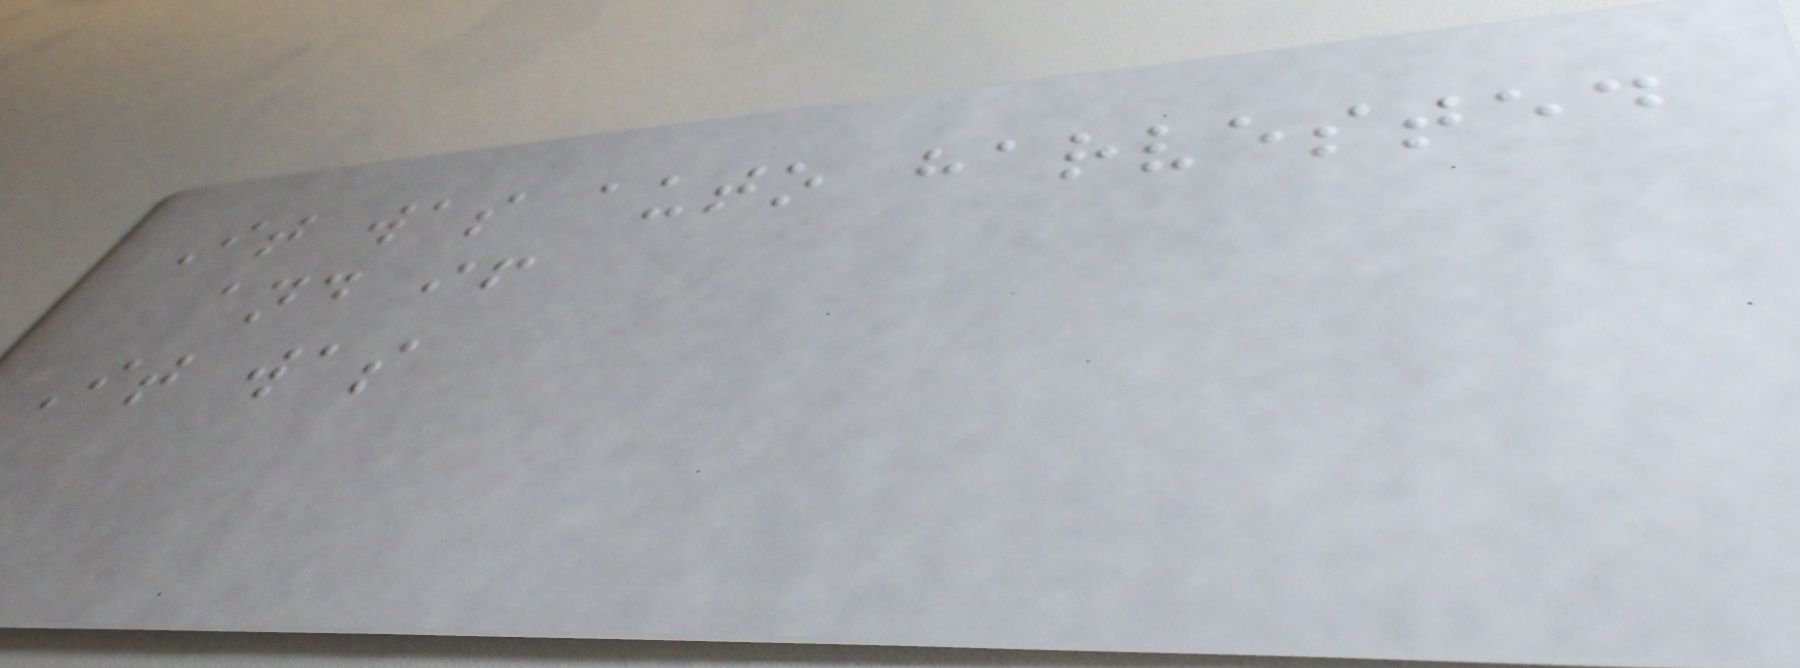It was auto harvested
and if
It was
